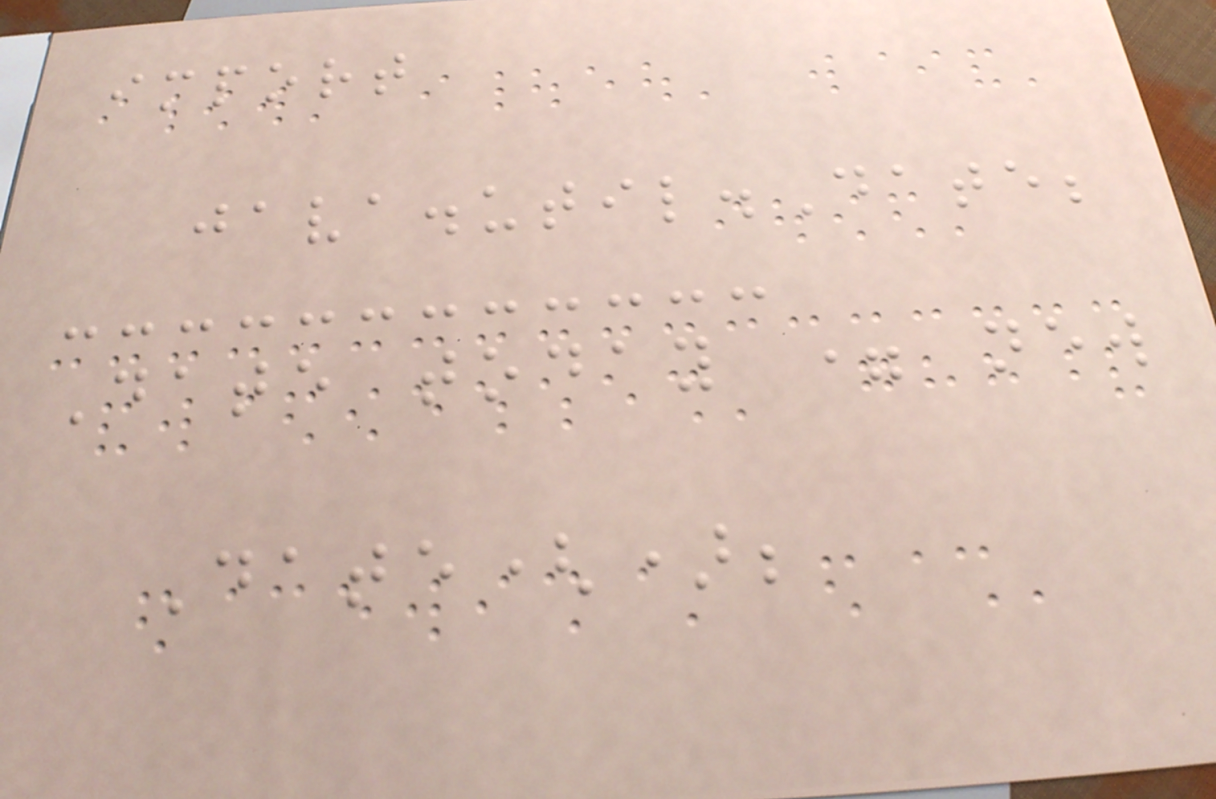import
java.util.Date;
Date today = new
Date();
